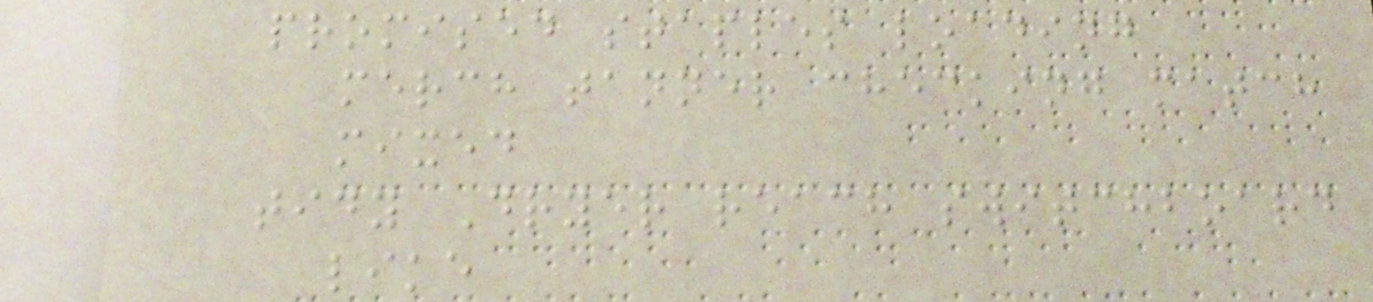promised staples loading
merch tanner checking match
mixed
tidy Dryer reach switchboard
like
